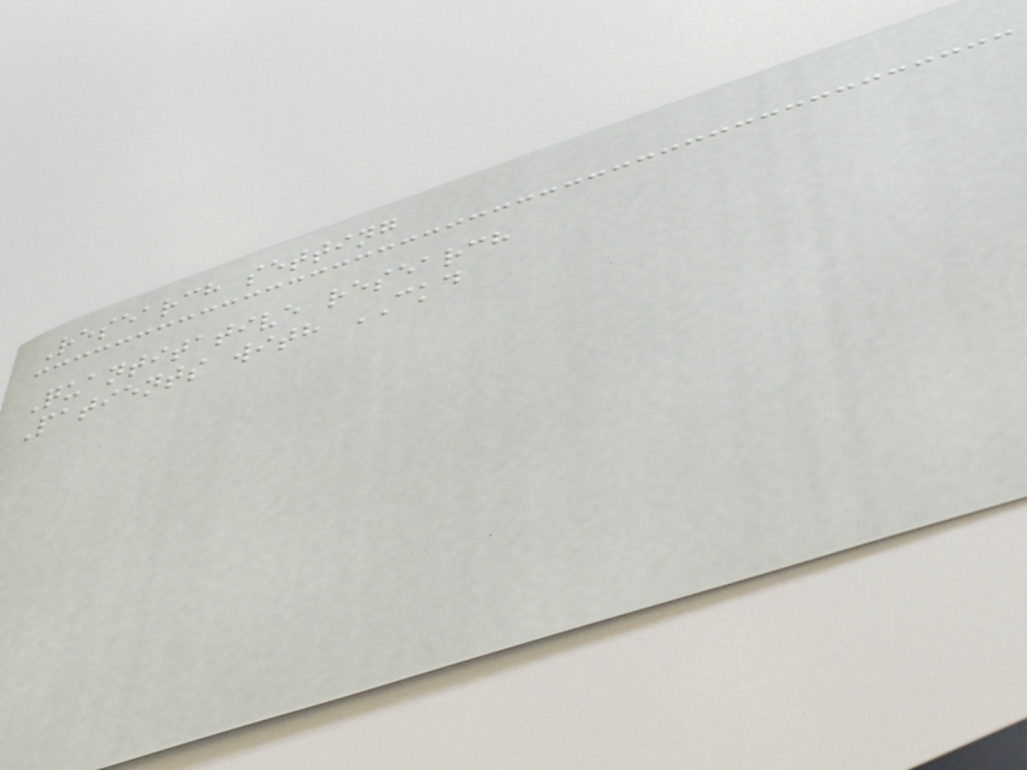Research setting
Quantitative research
Patients with CKD
